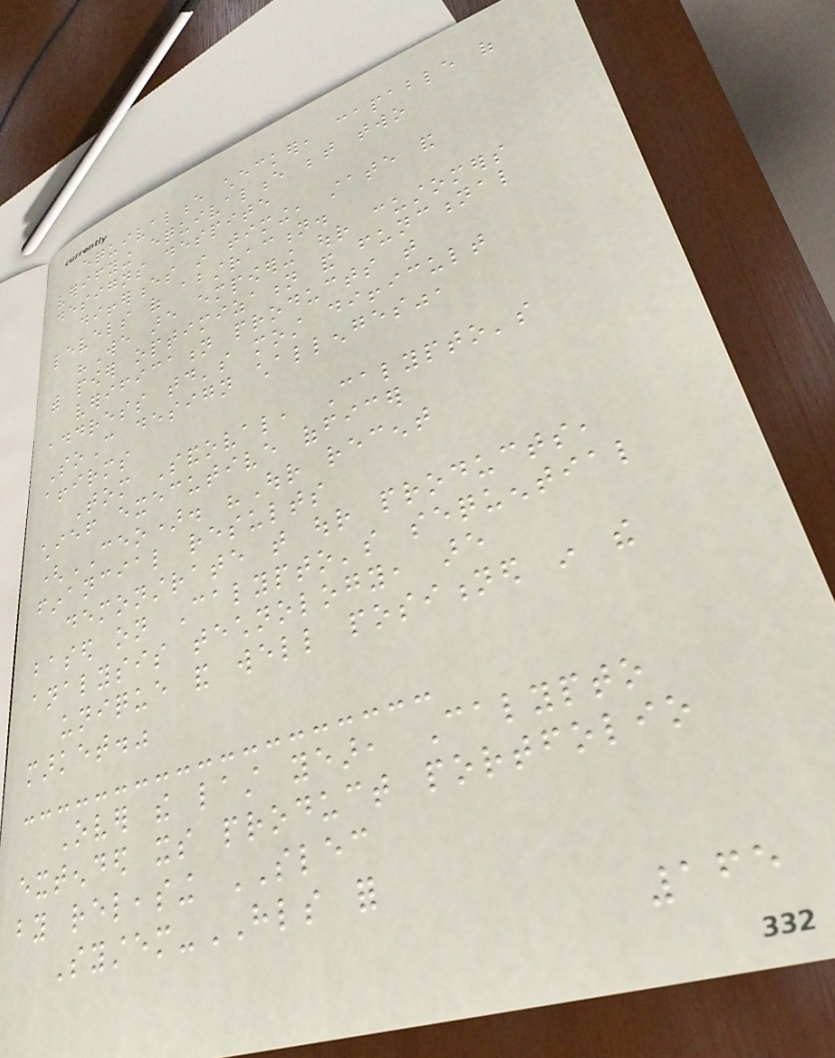equivalence checker, capable of
verifying equivalence between two
designs despite
differences in timing, state and
levels of abstraction.
"We are empowering our customers
with power optimization and functional
verification products that
address today's most difficult
SoC design challenges",
affirms
Tom Sandoval, Calypto's
chief executive officer
(CEO). "Our recent
financial results
demonstrate that our products,
based on Calypto's sequential
analysis technology, are
unique and well positioned in the
market."
Over the last year, Calypto
extended its product portfolio
by releasing SLEC
System-HLS for
165
